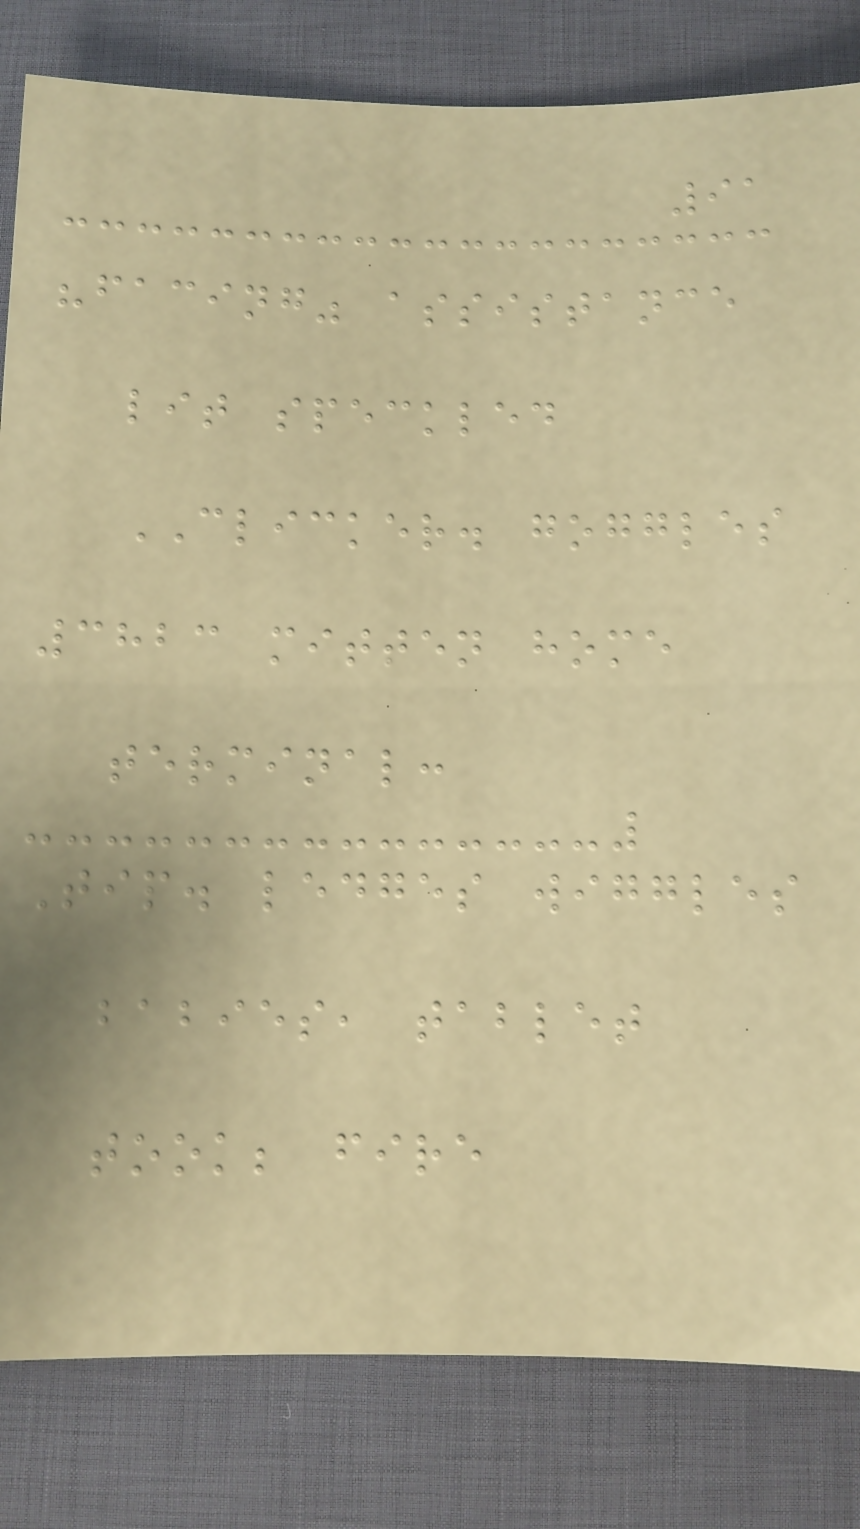91
"facing" assistance
lit speckled
CLICKER. goggles
3823 mitten home
terminal:
Tip. ledges wiggles
babies, tablet
took; fire
